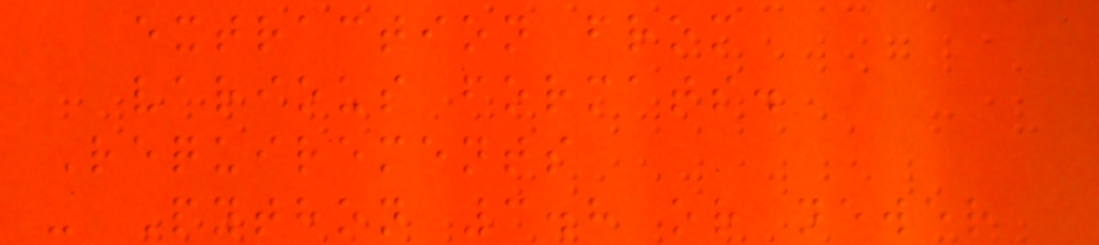extraction from
various formats.
Requirements
- Python 3.8 or newer
